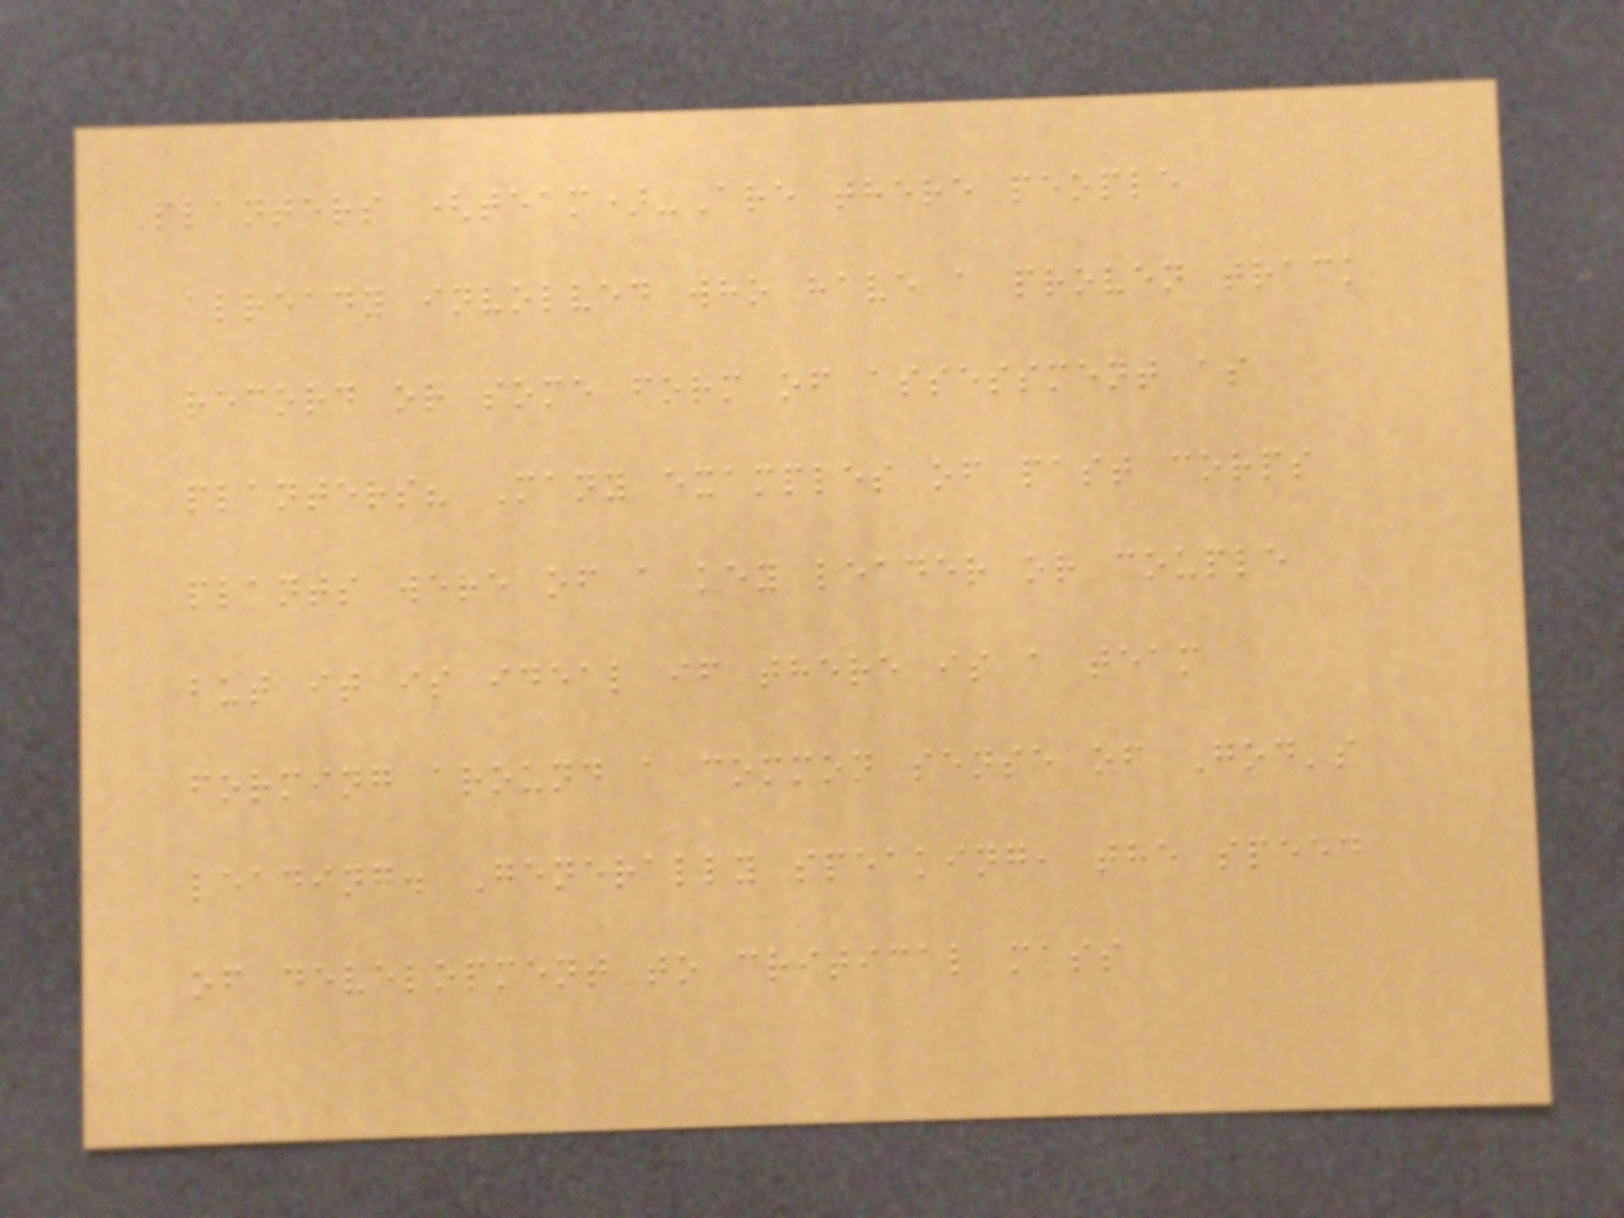Planters (team)-Are there people
already involved who have a proven track
record or some form of assessment as
planters? Many examples of past corps
plants were of a key leader or couple
but it is ideal if there is a team
forming around a common sense of God's
leading. Generally speaking, the speed
of development to critical mass
